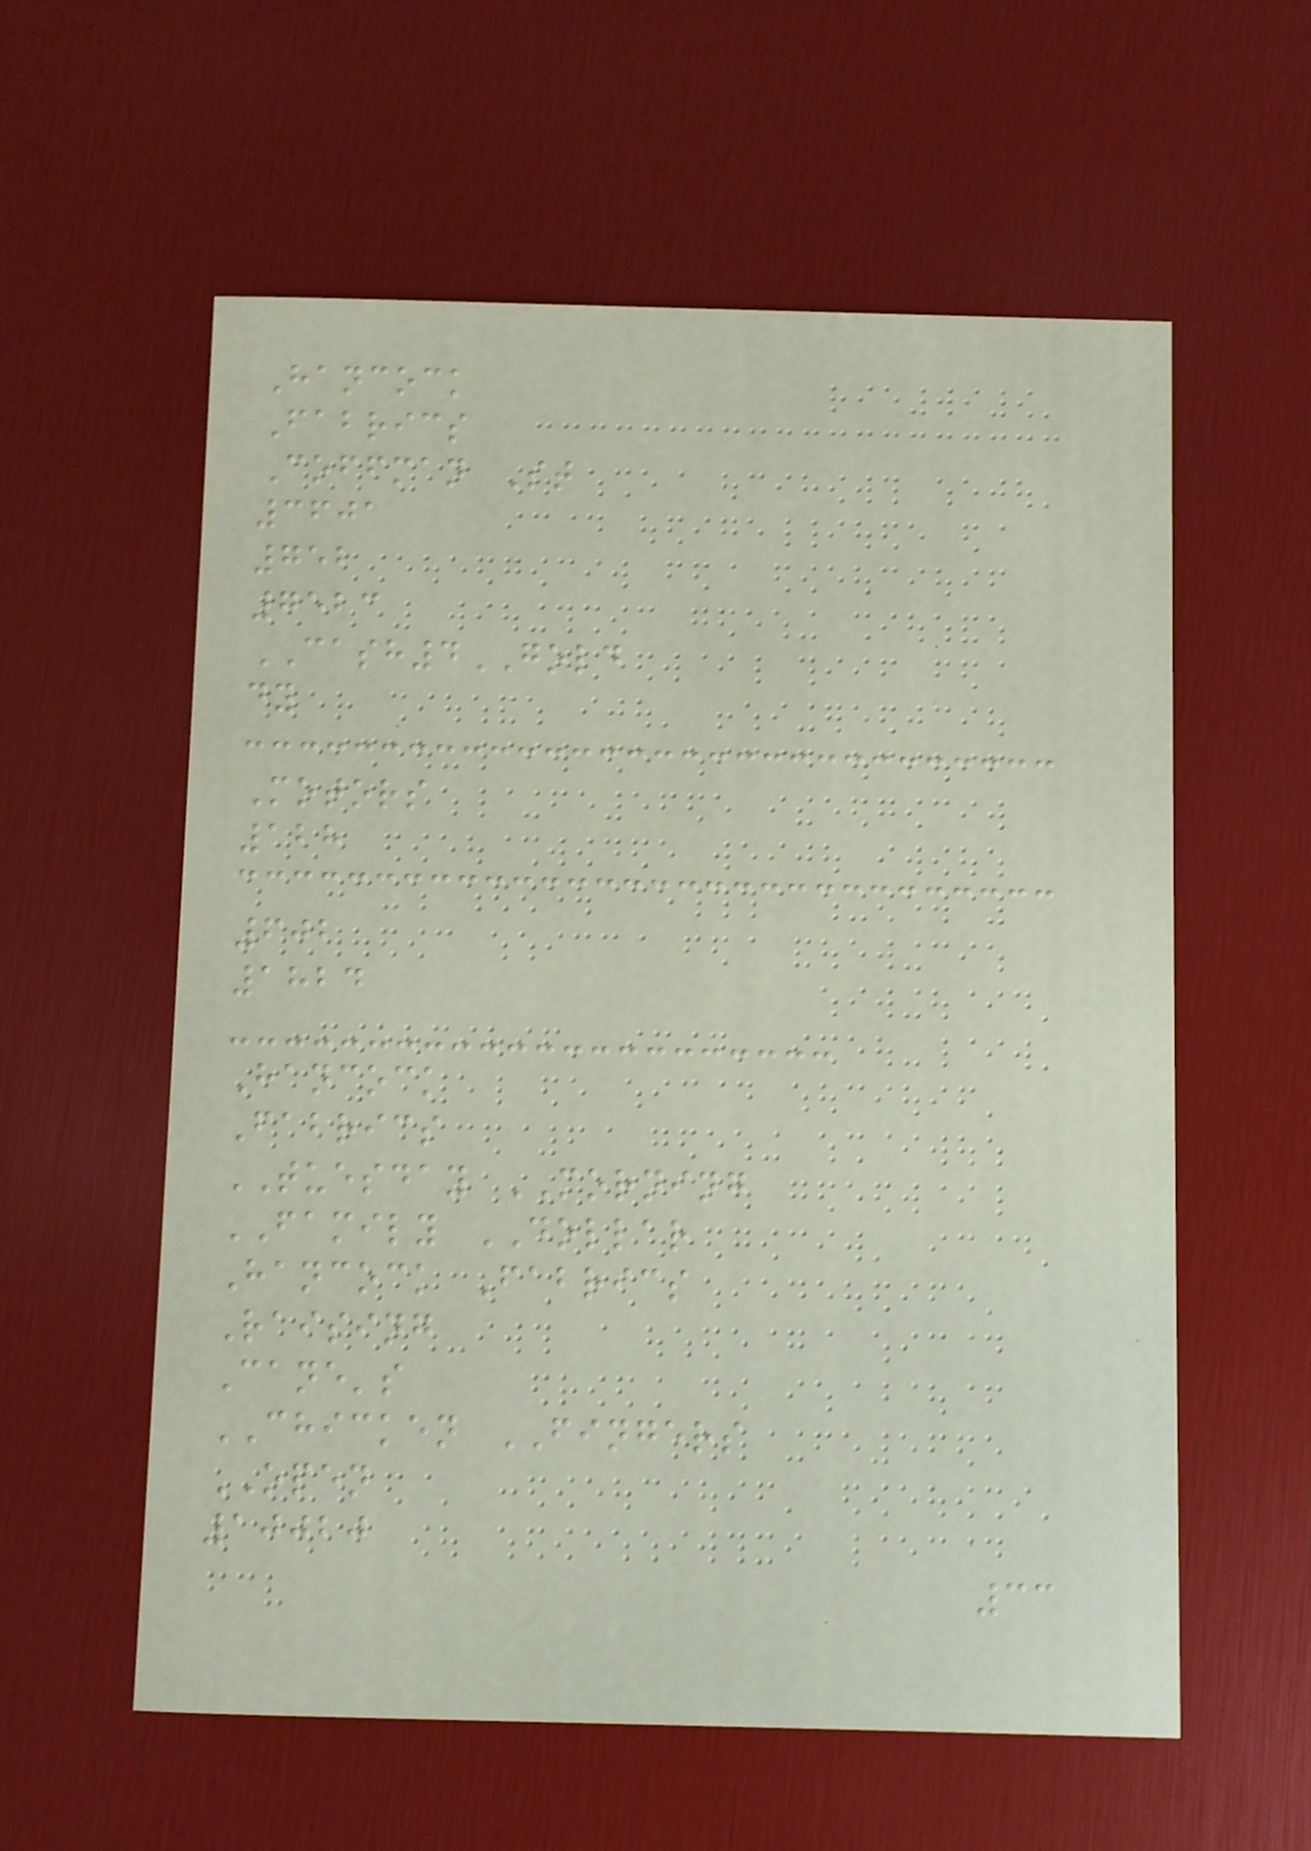Hancock
Fabrics
Coffman St
3601
752
7523
CASH4GOLD
dy
Motors
128
602
1824
Hancock
Fabrics
TUESDAY MORNING
FAMILY DOLLAR
Hancock Fabrics
Raising
Cane's
CHICKEN FINGERS
OPEN
10020
33
